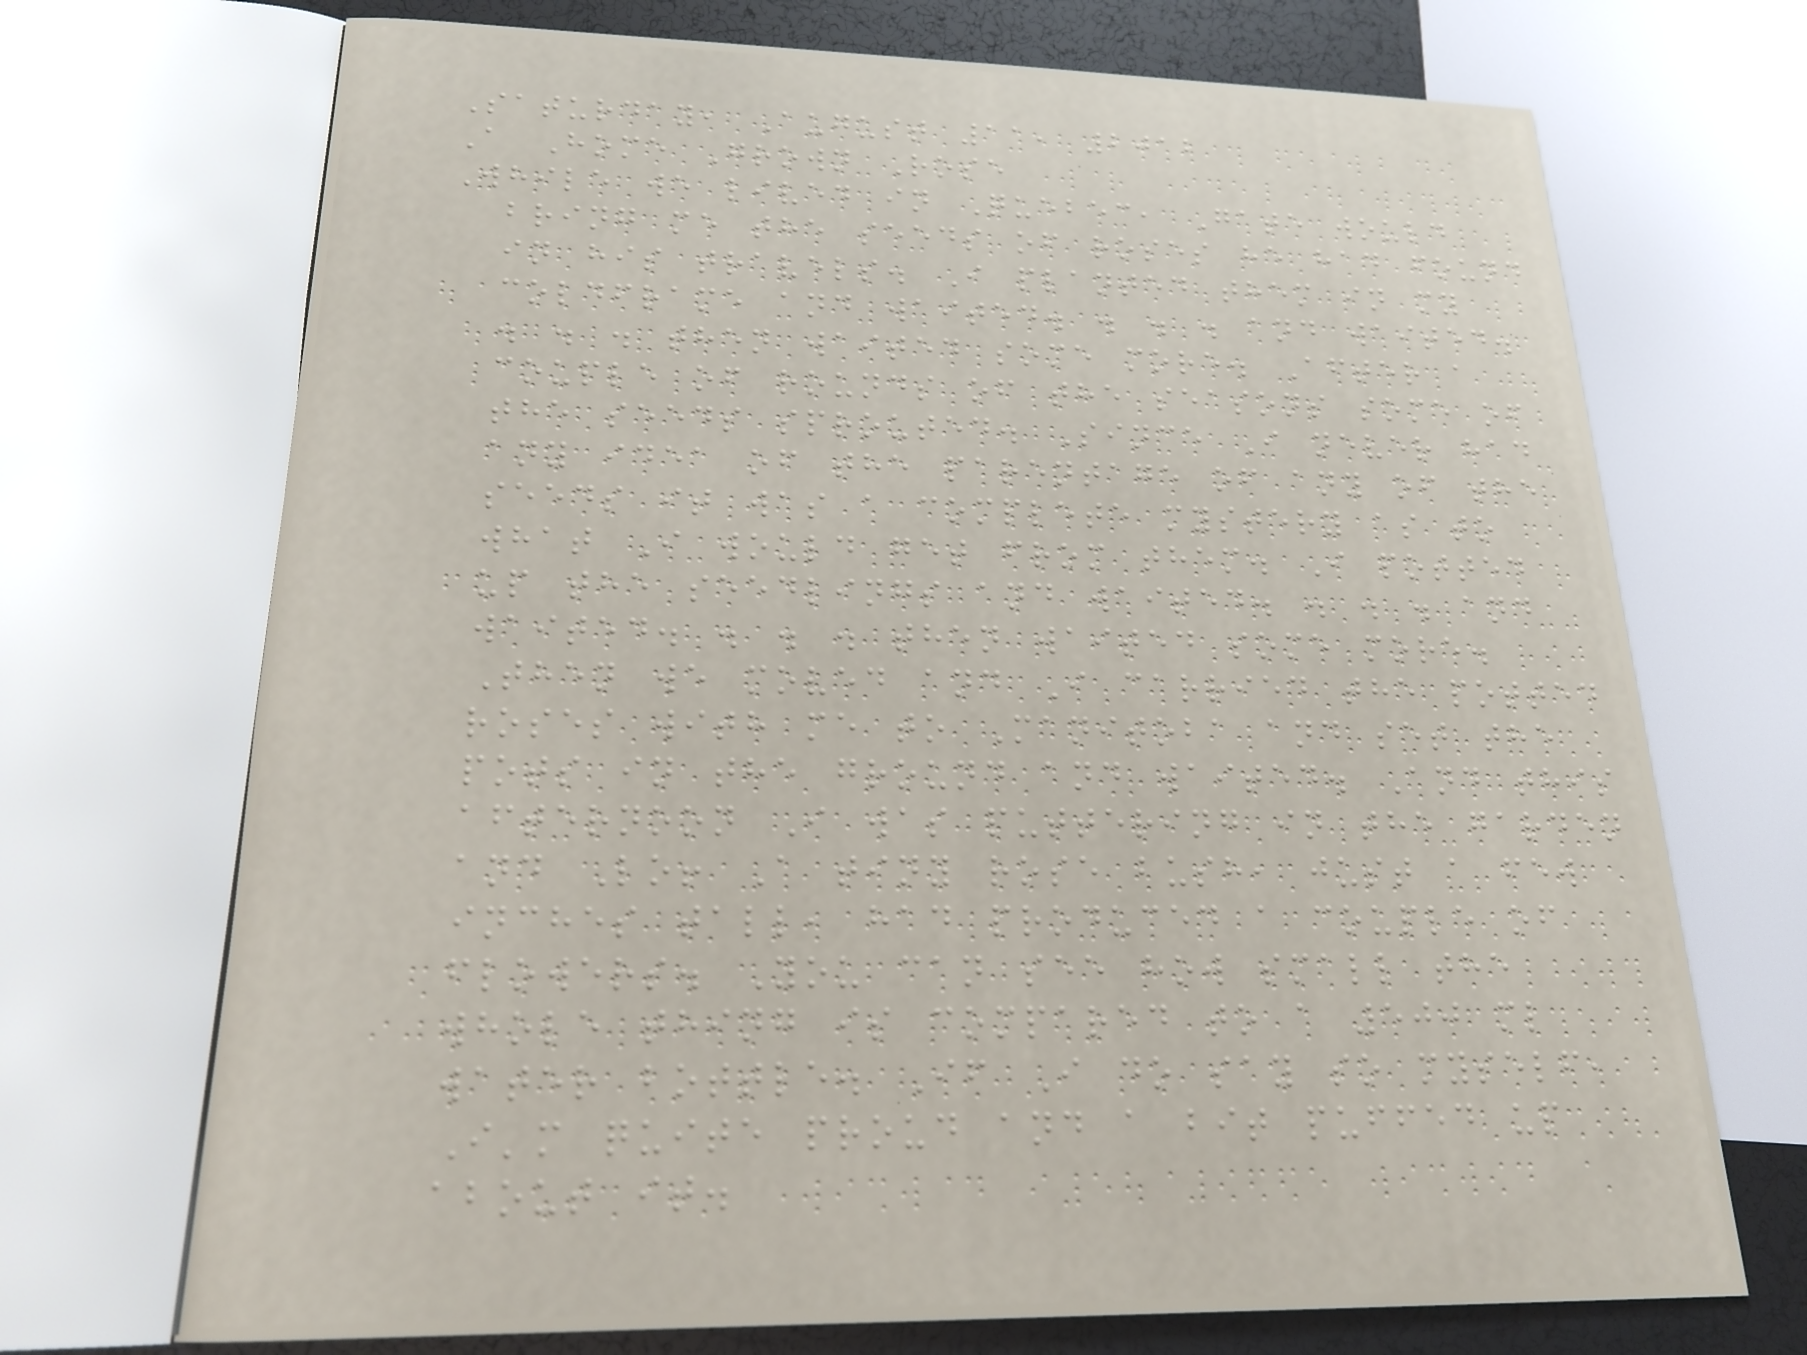Saturday, August 11, 2012
A Home Grown Rose
While we lived in Quebec, Gate would
bring me the seeds of roses he had found
in his travels. I planted them in my
coldframe and waited. . . . and waited.
. . . then waited some more. After a
couple of rounds of the seasons some of
the seeds sprouted. Since I never had
any idea of the parentage of any of the
seeds it was a complete mystery as to
what I would get from them. I potted
up the seedlings and waited. . . . and
waited. . . . then waited some more.
Then we moved and I carried the potted
roses with me to Manitoba and set the
pots in the ground and waited. And this
afternoon I was puttering in the garden
and Lo! A tiny rose bush, just a few
inches tall, had produced a couple of
flowers. You can see how small the
whole thing is compared to a 500 ml
water bottle. If I do say so myself,
I'm quite proud and a bit puffed up
about it.
